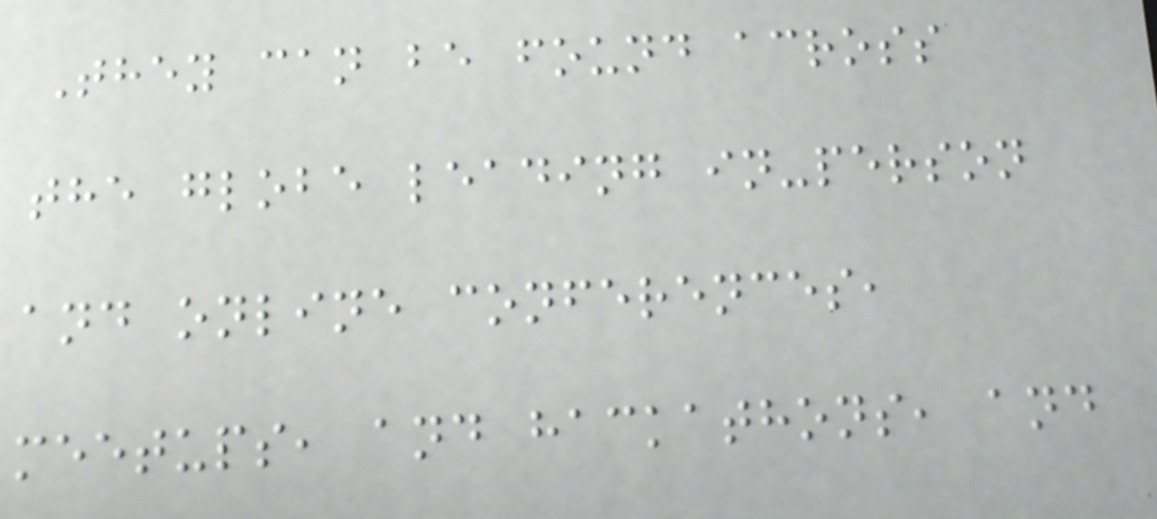They can be found across
the globe leading in-person
and online conferences,
meetups, and hackathons, and
